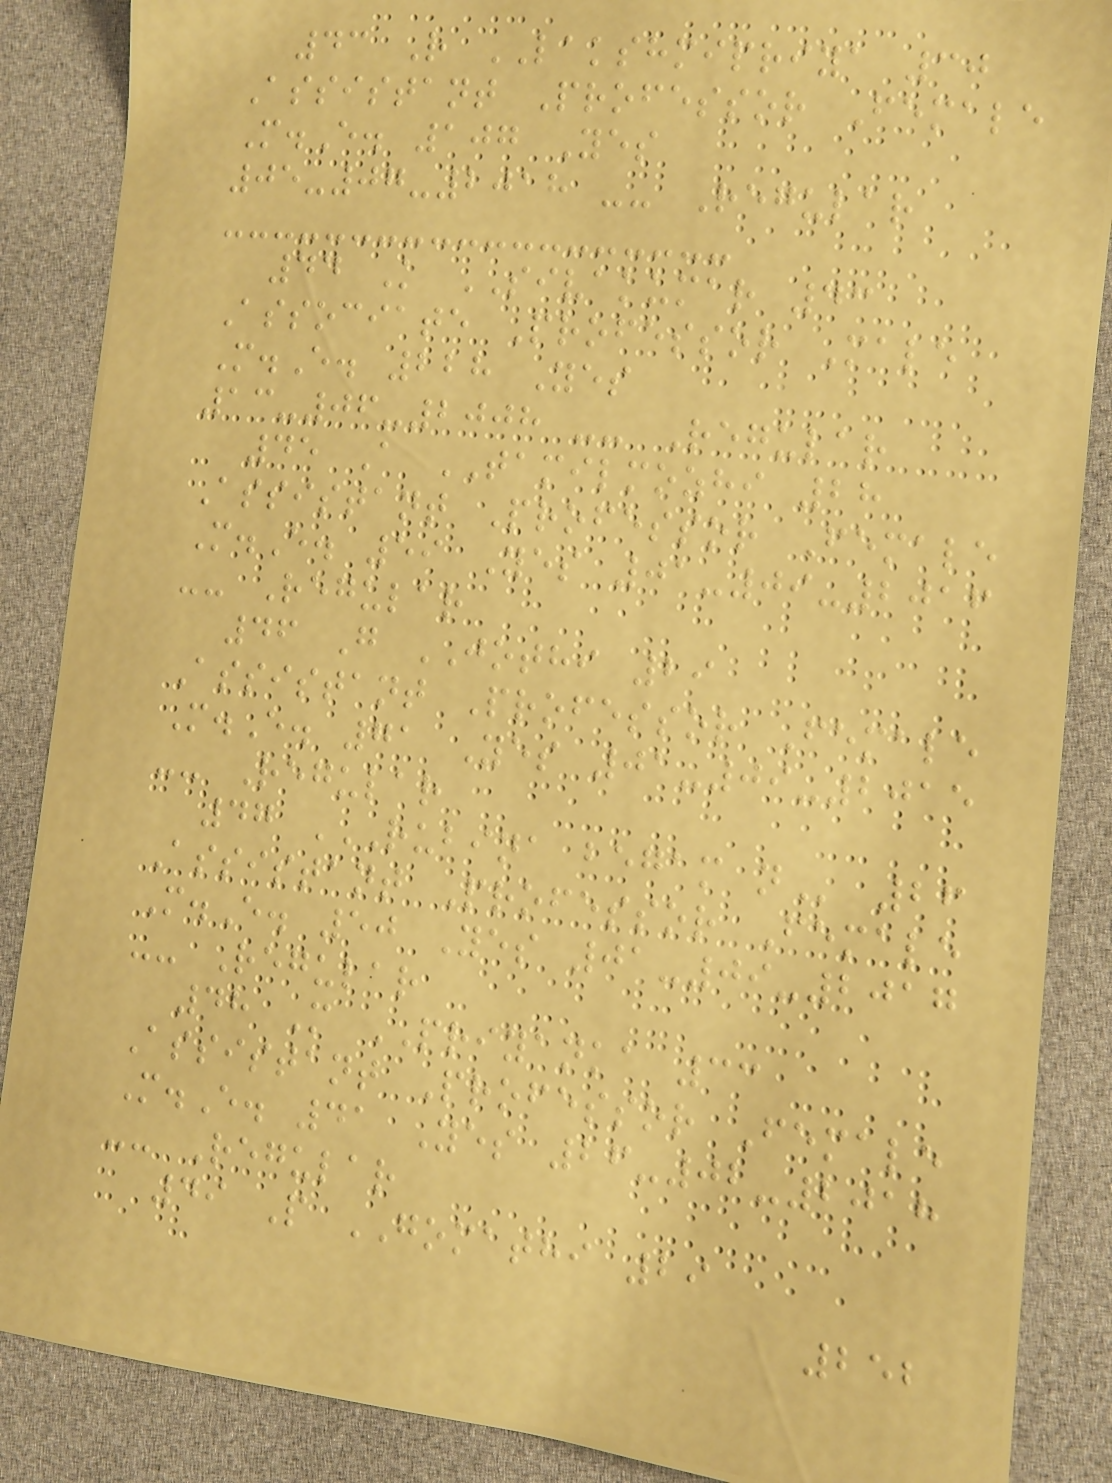43 R LAKSHMIPRIYA 30
Assistant Professor Female
M.E. 107 Yes
05-07-2018 -- Regular
44 K SIVAKUMAR 43
Associate Professor Male
M.E. 228 Yes
13-06-2008 -- Regular
45 A TAMILMOZHI 28
Assistant Professor Female
M.E. 59 Yes 01-09-2016
-- Regular
46 G JOTHI 29
Assistant Professor Female
M.E. 71 Yes 01-09-2015
-- Regular
47 RUBINA BEGAM N 26
Assistant Professor Female
M.E. 50 Yes 01-09-2017
-- Regular
48 M PRIYANKA 33
Assistant Professor Female
M.E. 41 Yes 26-02-2018
-- Regular
49 P GOMATHI 29
252
